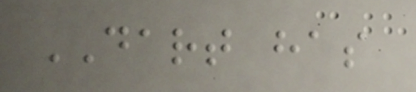DART has
